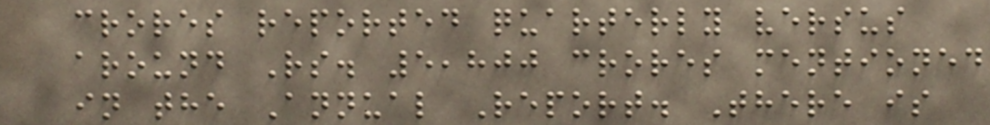crores reported quarterly versus
around Rs. 5,800 crores mentioned
in the Annual Report. There is
